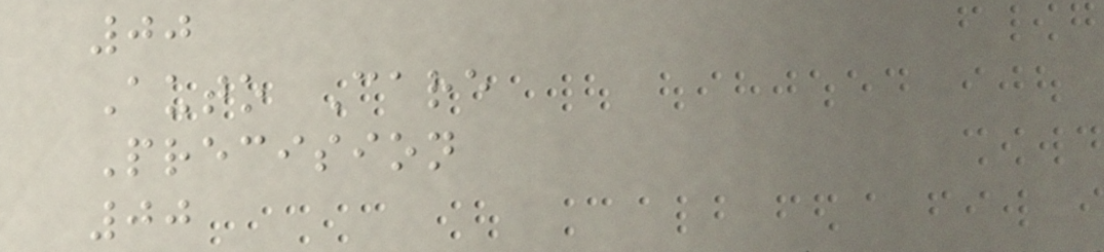00
Auto Care
Precision
00
